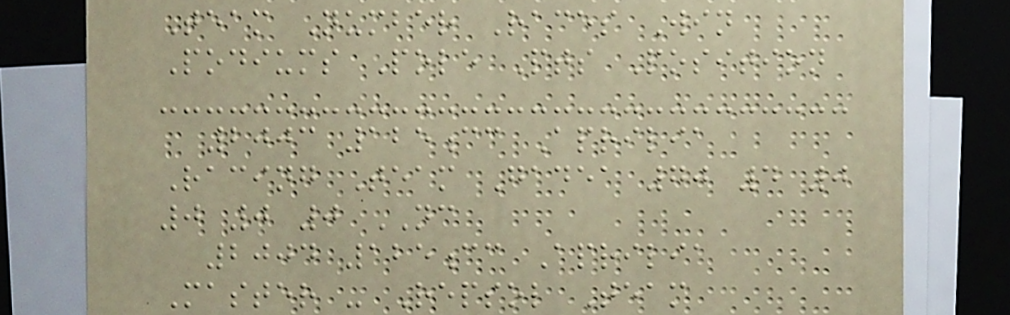Team Number Races Win
Podiums Pole Pts Position
2003 125cc Aprilia
Racing Team Gadea 70 4 0
0 0 0 NC
2004 125cc Aprilia
Master - Repsol Team
